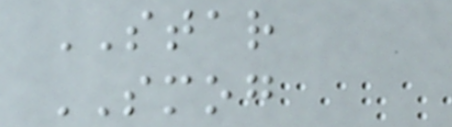STAR
SMOG
